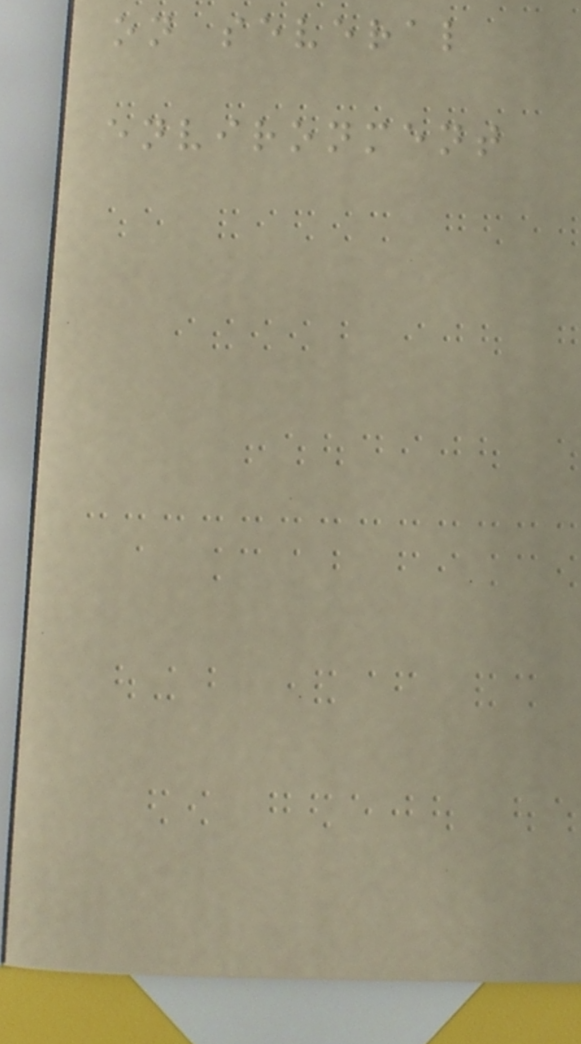on several
environment
